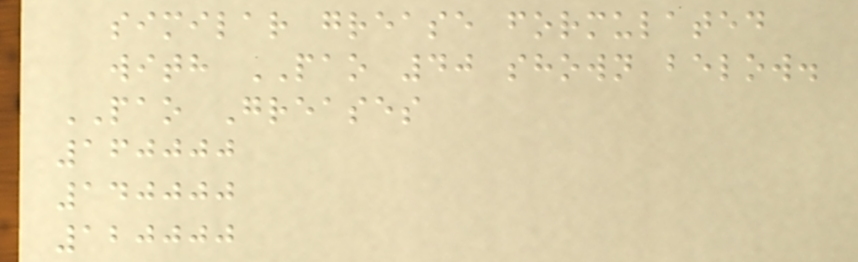similar grease formulated
with PAO 40 shown below.
PAO Greases
160000
140000
120000
